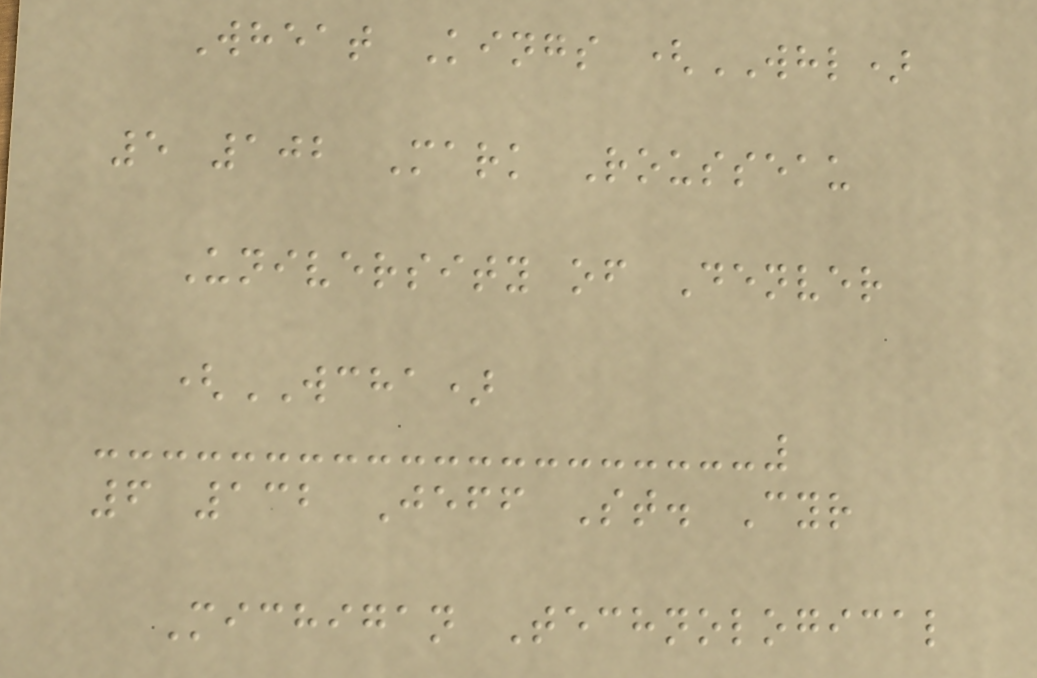Wheat Kings (WHL)
5 102 Mark Rousseau
University of Denver
(WCHA)
6 132 Jeff St. Cyr
Michigan Technological
